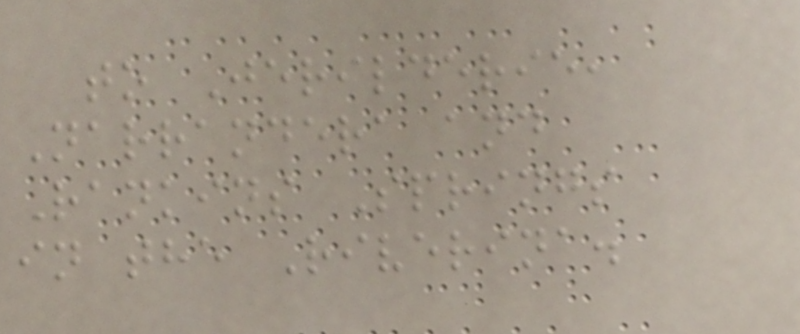to Jerilderie,
Narrandera and
Rankins Springs
in the Riverina.
